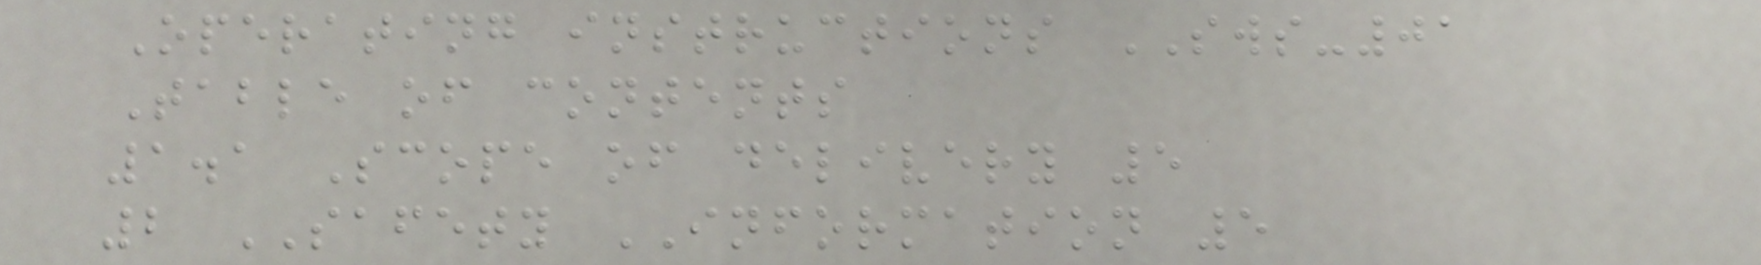Operating instructions SWS-01
Table of contents
1.1 Scope of delivery 5
2 SAFETY INFORMATION 5
